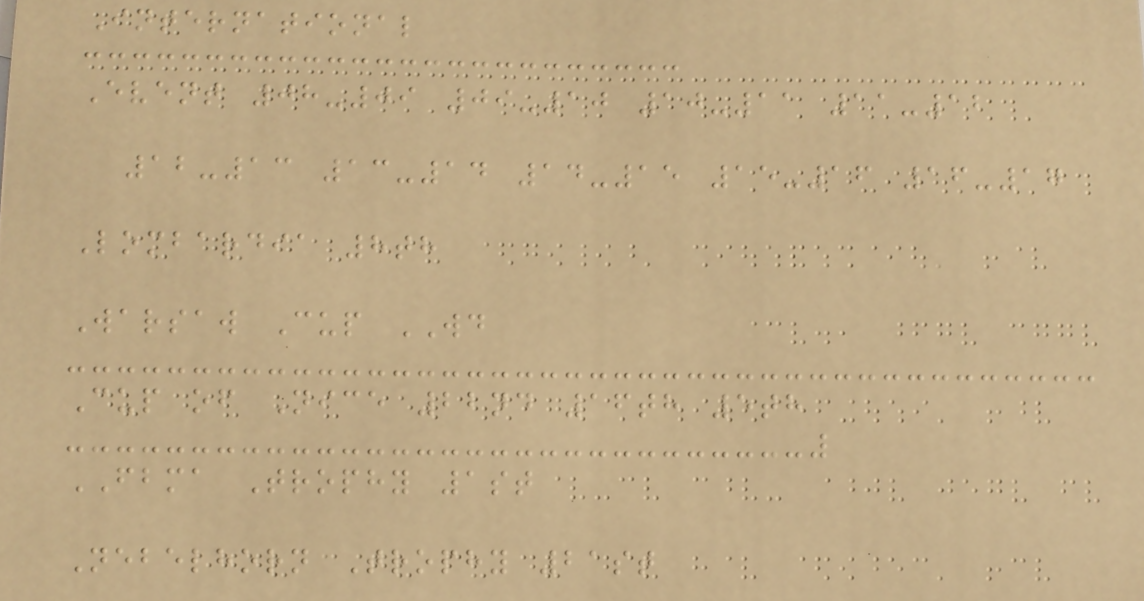International
Event 08-09 09-10 10-11 11-12
12-13 13-14 14-15 15-16 16-17
Lombardia 8th
Warsaw Cup WD
Cup of Nice 22nd 16th 5th
FBMA Trophy 1st
Nebelhorn Trophy 21st
